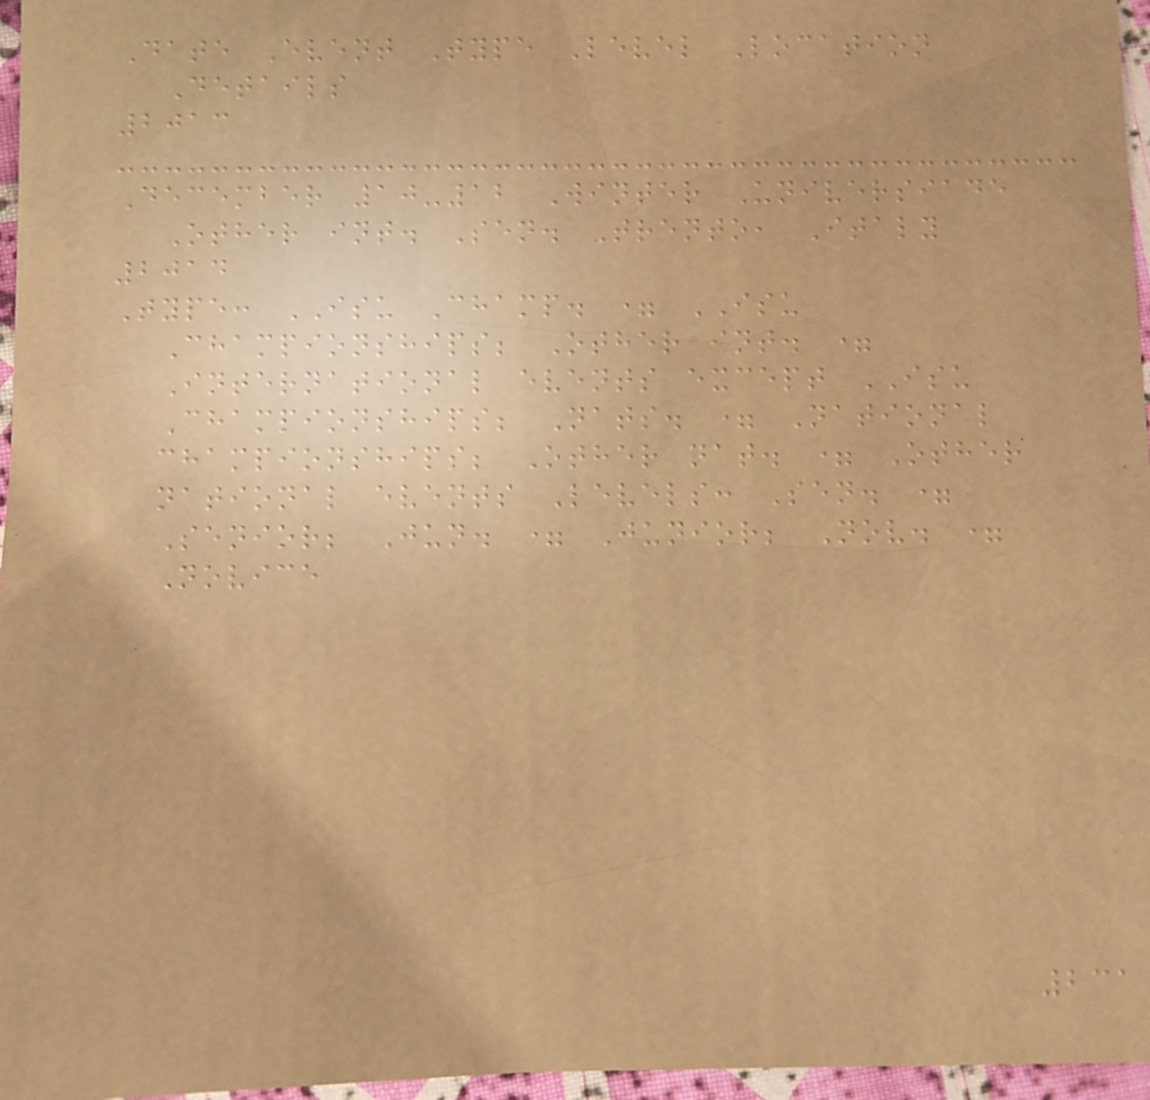Date Event Type Level Location
Details
2013
December 10-12 Winter Universiade
Other int. Sen. Trento, Italy
2014
Type: ISU Champ. = ISU
Championships; Other int. =
International events except ISU
Championships; Nats. = National
championships; Other nat. = Other
national events Levels: Sen. =
Senior; Jun. = Junior; Nov. =
Novice
231
